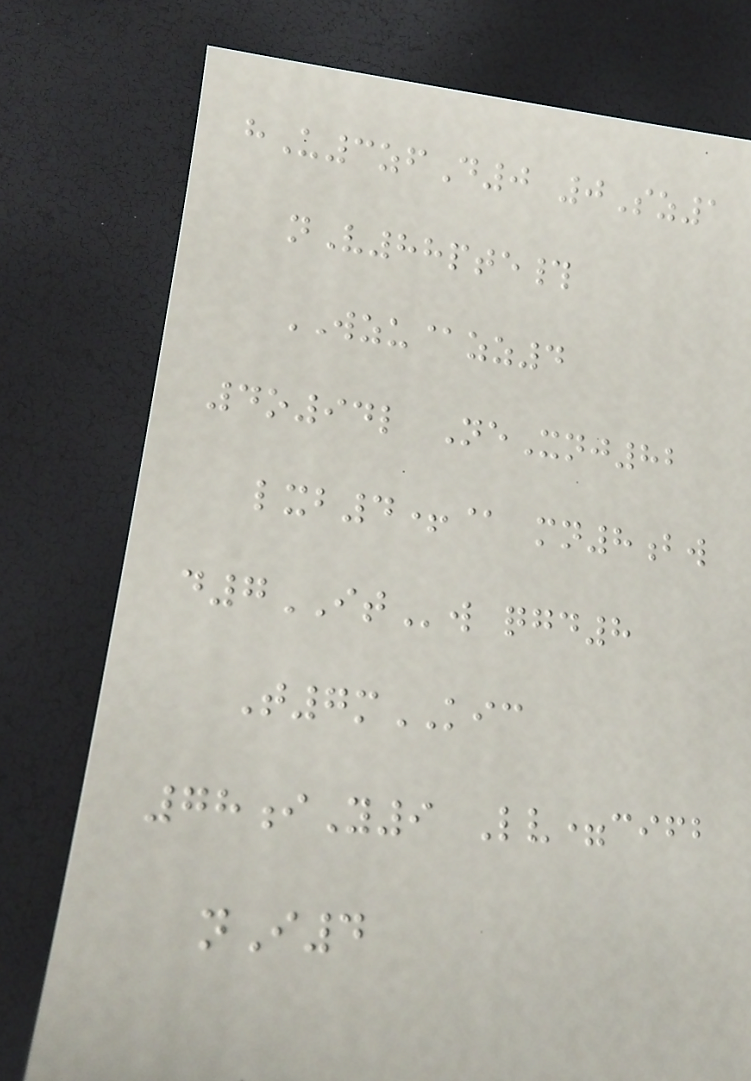hU3zfD0 0Sz1
nV88pte#
WZU@zz4
4o94l NeXnj82
lxb4+@ mn8bw
d7ITw qgd8
T7mKIC
78iY9 Lv=cifb
nI4
